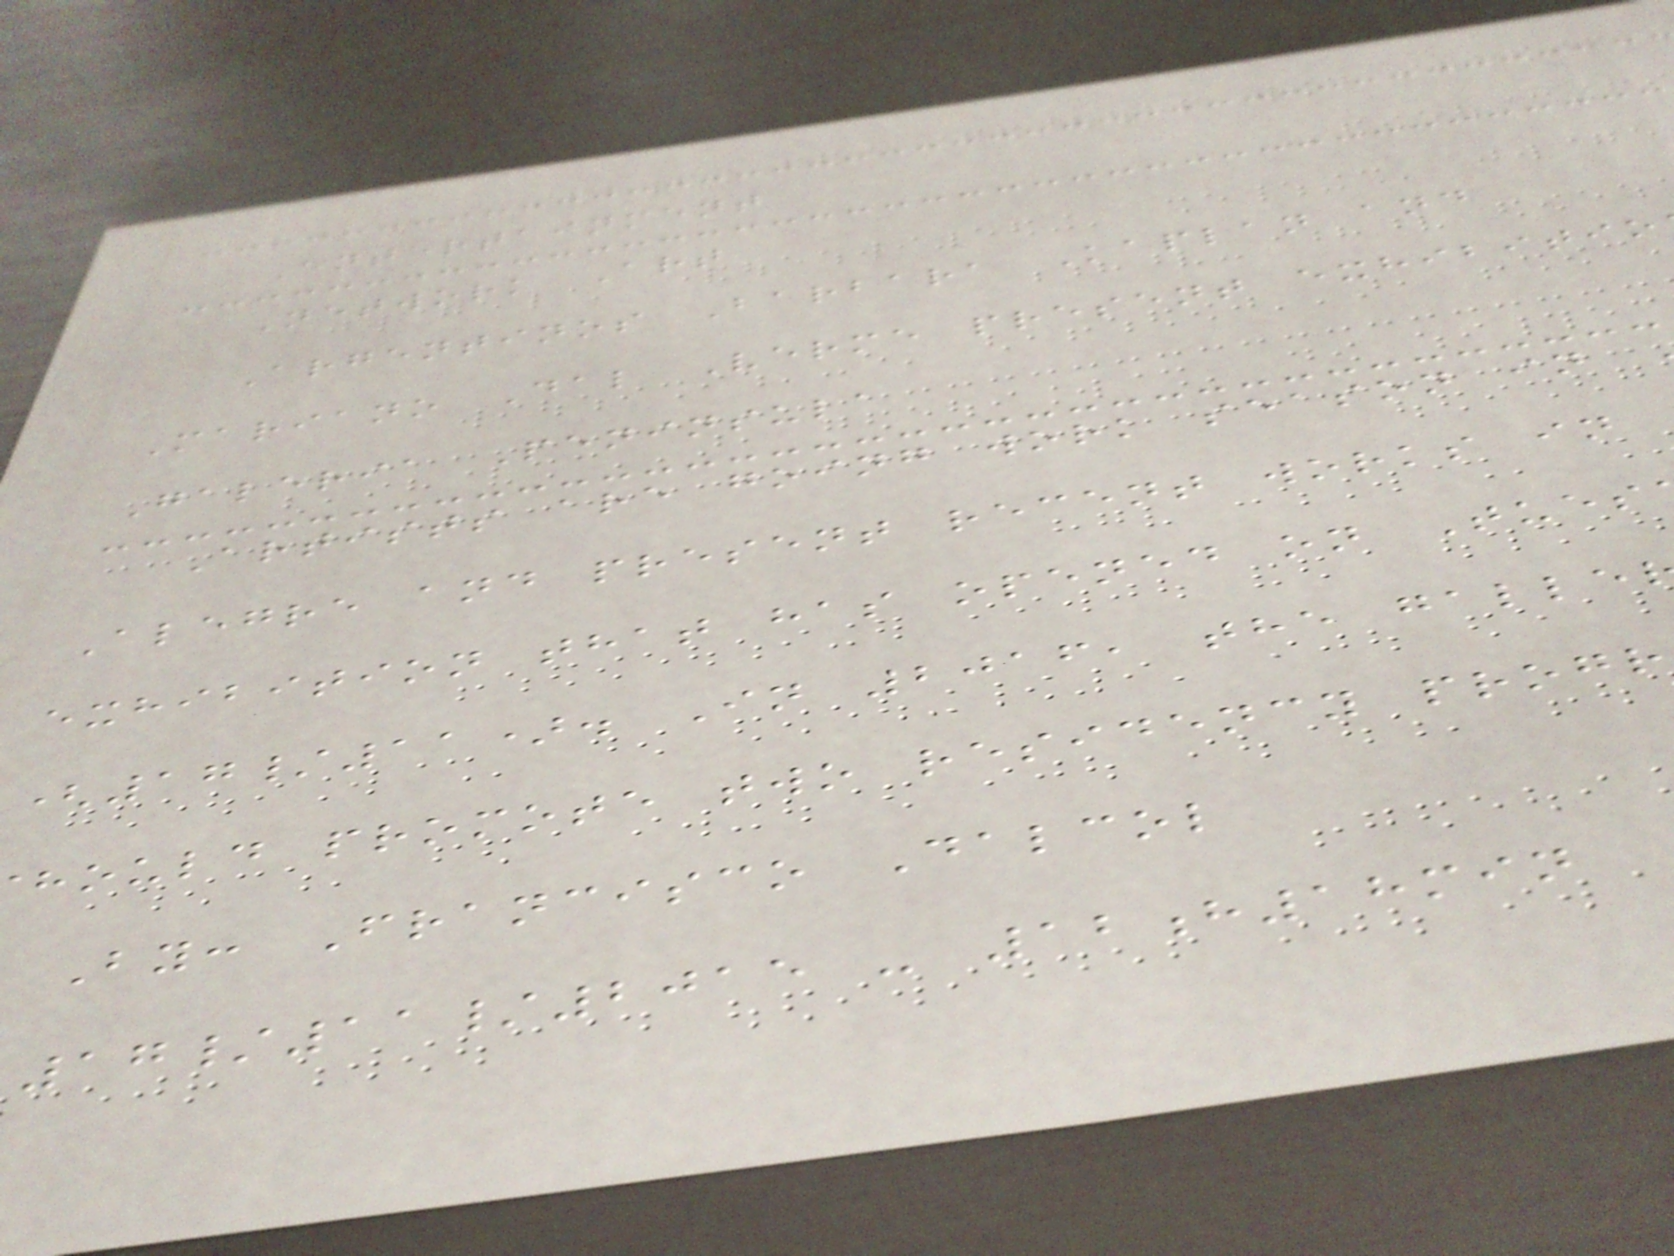Entertainment
Network Art
Argentinos Barbara Kaplan and
Mariano Dal Verme present exhibitio
Galeria Peninsula
Artists are going work season in
Alegre and present recent works in
exhibition that has opened on Tues
(17/11). In 2016, the galle
hould promote two residency progr
By: Francisco Dalcol
17/11/2015 - 12h18min
